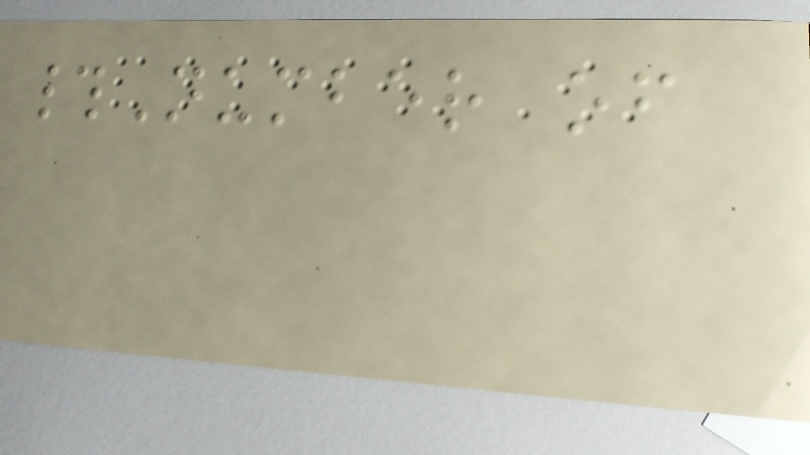#Number of
